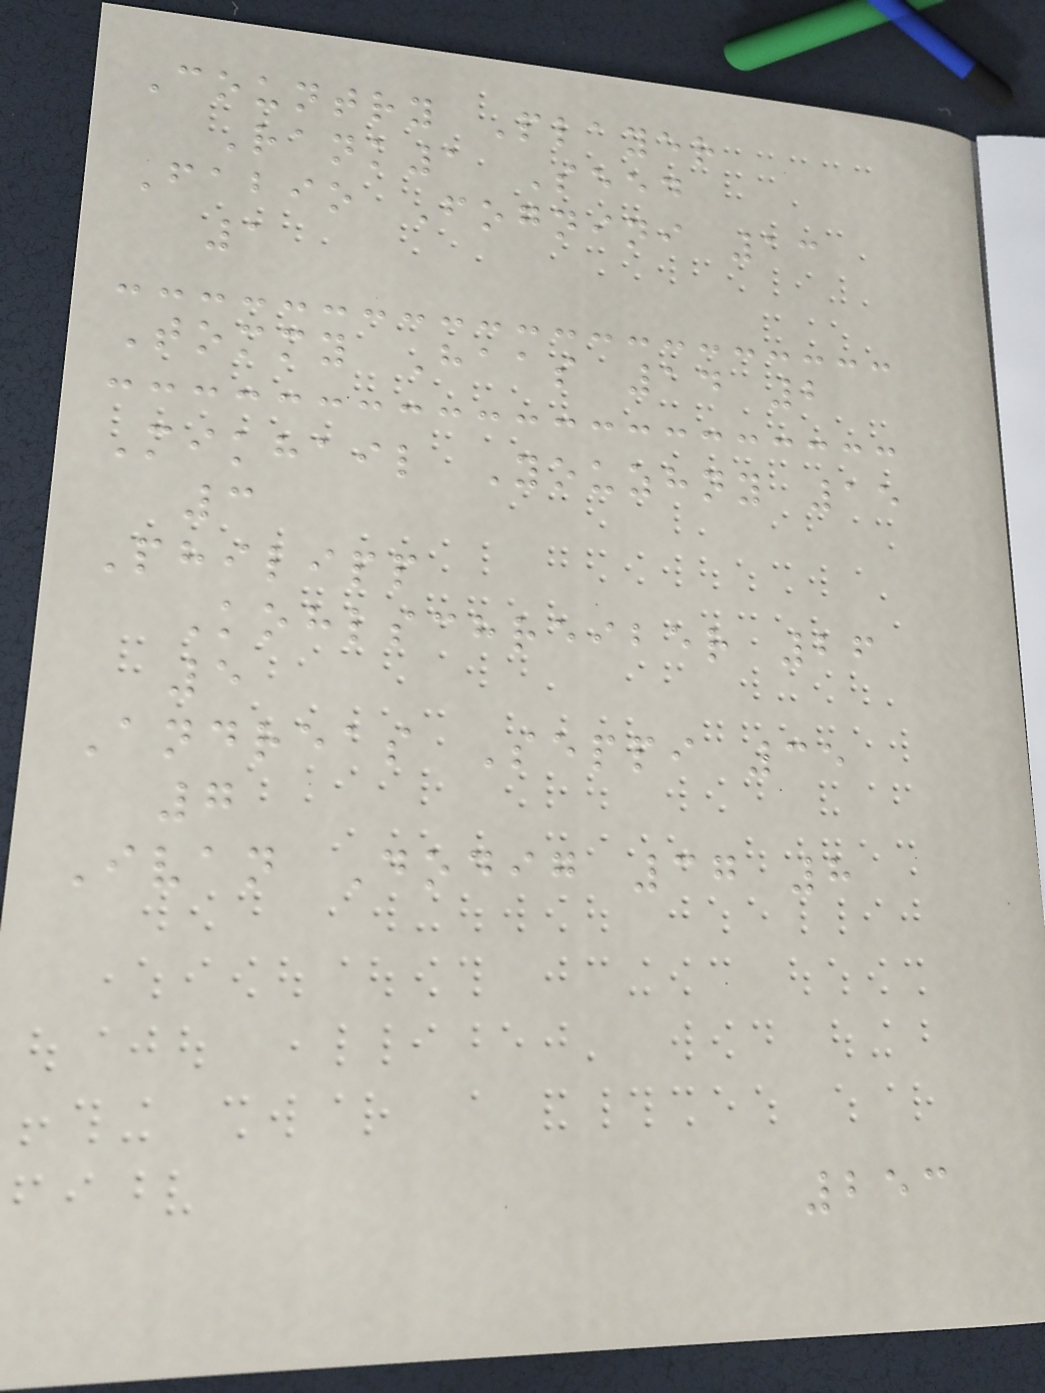Country Player
Rank1 Seed
Fabio Fognini 13
1
Tommy Haas 14 2
Mikhail Youzhny 15
3
Philipp
Kohlschreiber 26
5
Andreas Seppi 35
7
Ivan Dodig 37 8
253
